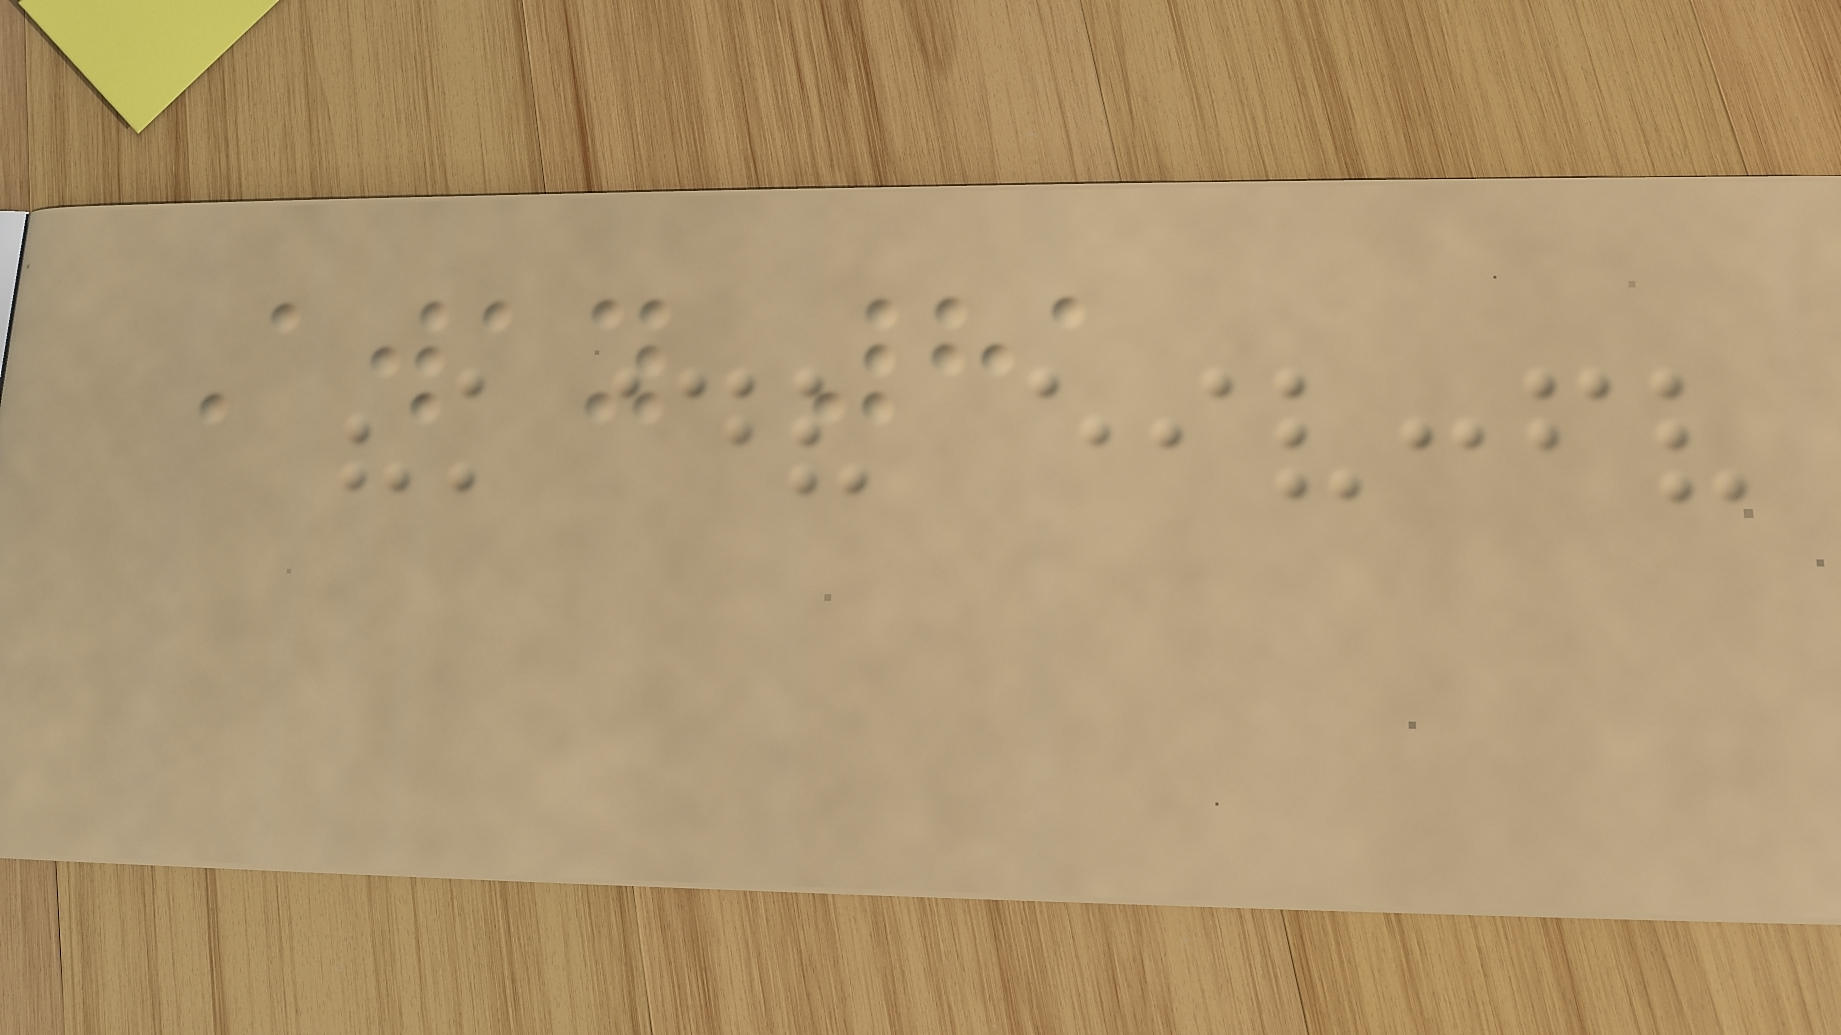Away 81
